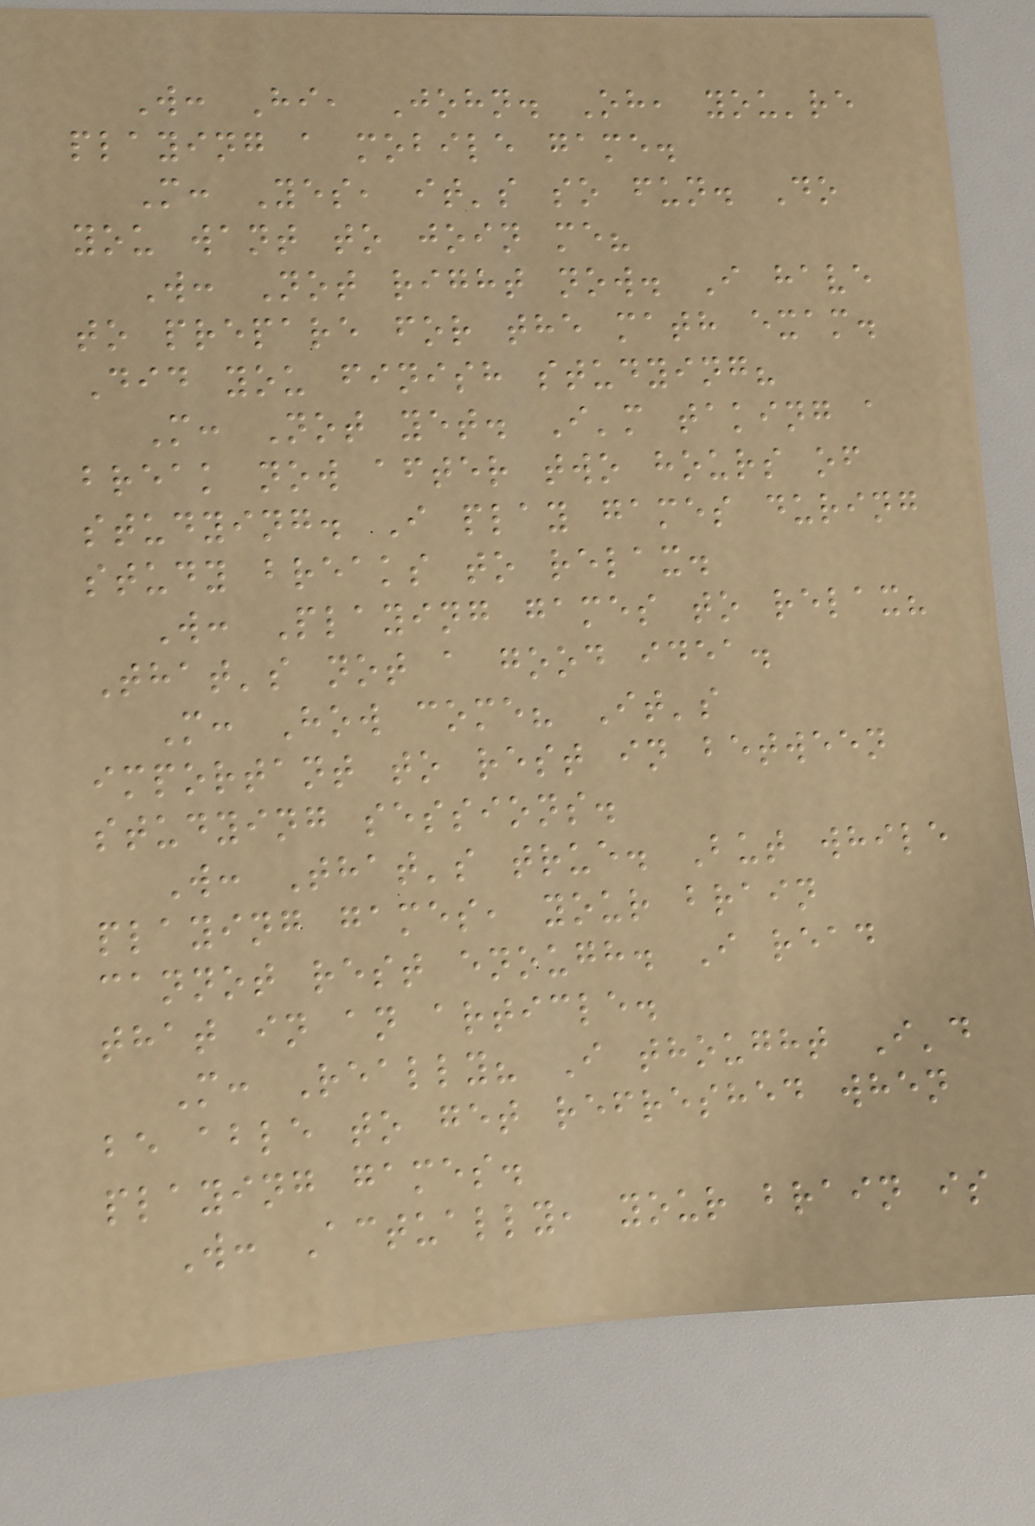W: Hi, John. Oh, you're
playing a mobile game.
M: Yes, it's so fun. Do
you want to join me?
W: Not right now. I have
to prepare for the math exam.
Did you finish studying?
M: Not yet. I'm taking a
break now after two hours of
studying. I play games during
study breaks to relax.
W: Playing games to relax?
That's not a good idea.
M: How come? It's
important to rest in between
studying sessions.
W: That's true. But while
playing games, your brain
cannot rest enough. I read
that in an article.
M: Really? I thought I'd
be able to get refreshed when
playing games.
W: Actually, your brain is
